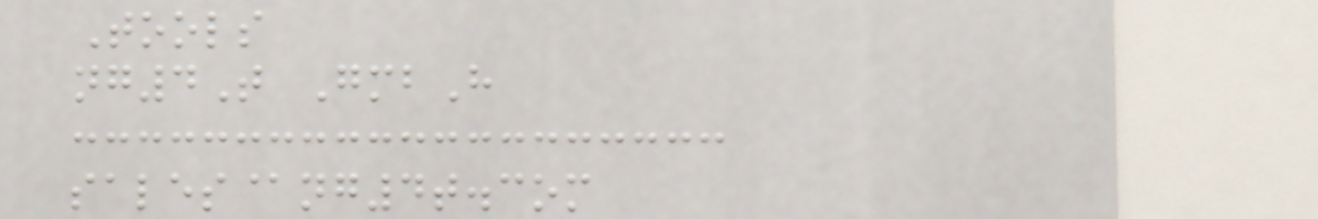Tools
ng4T GmbH
sales@ng4t.com
